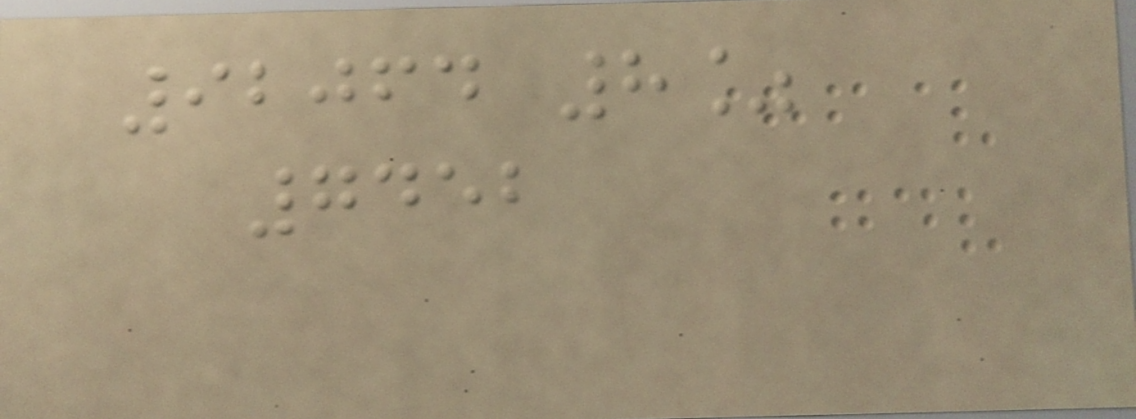92064 8%
7452
